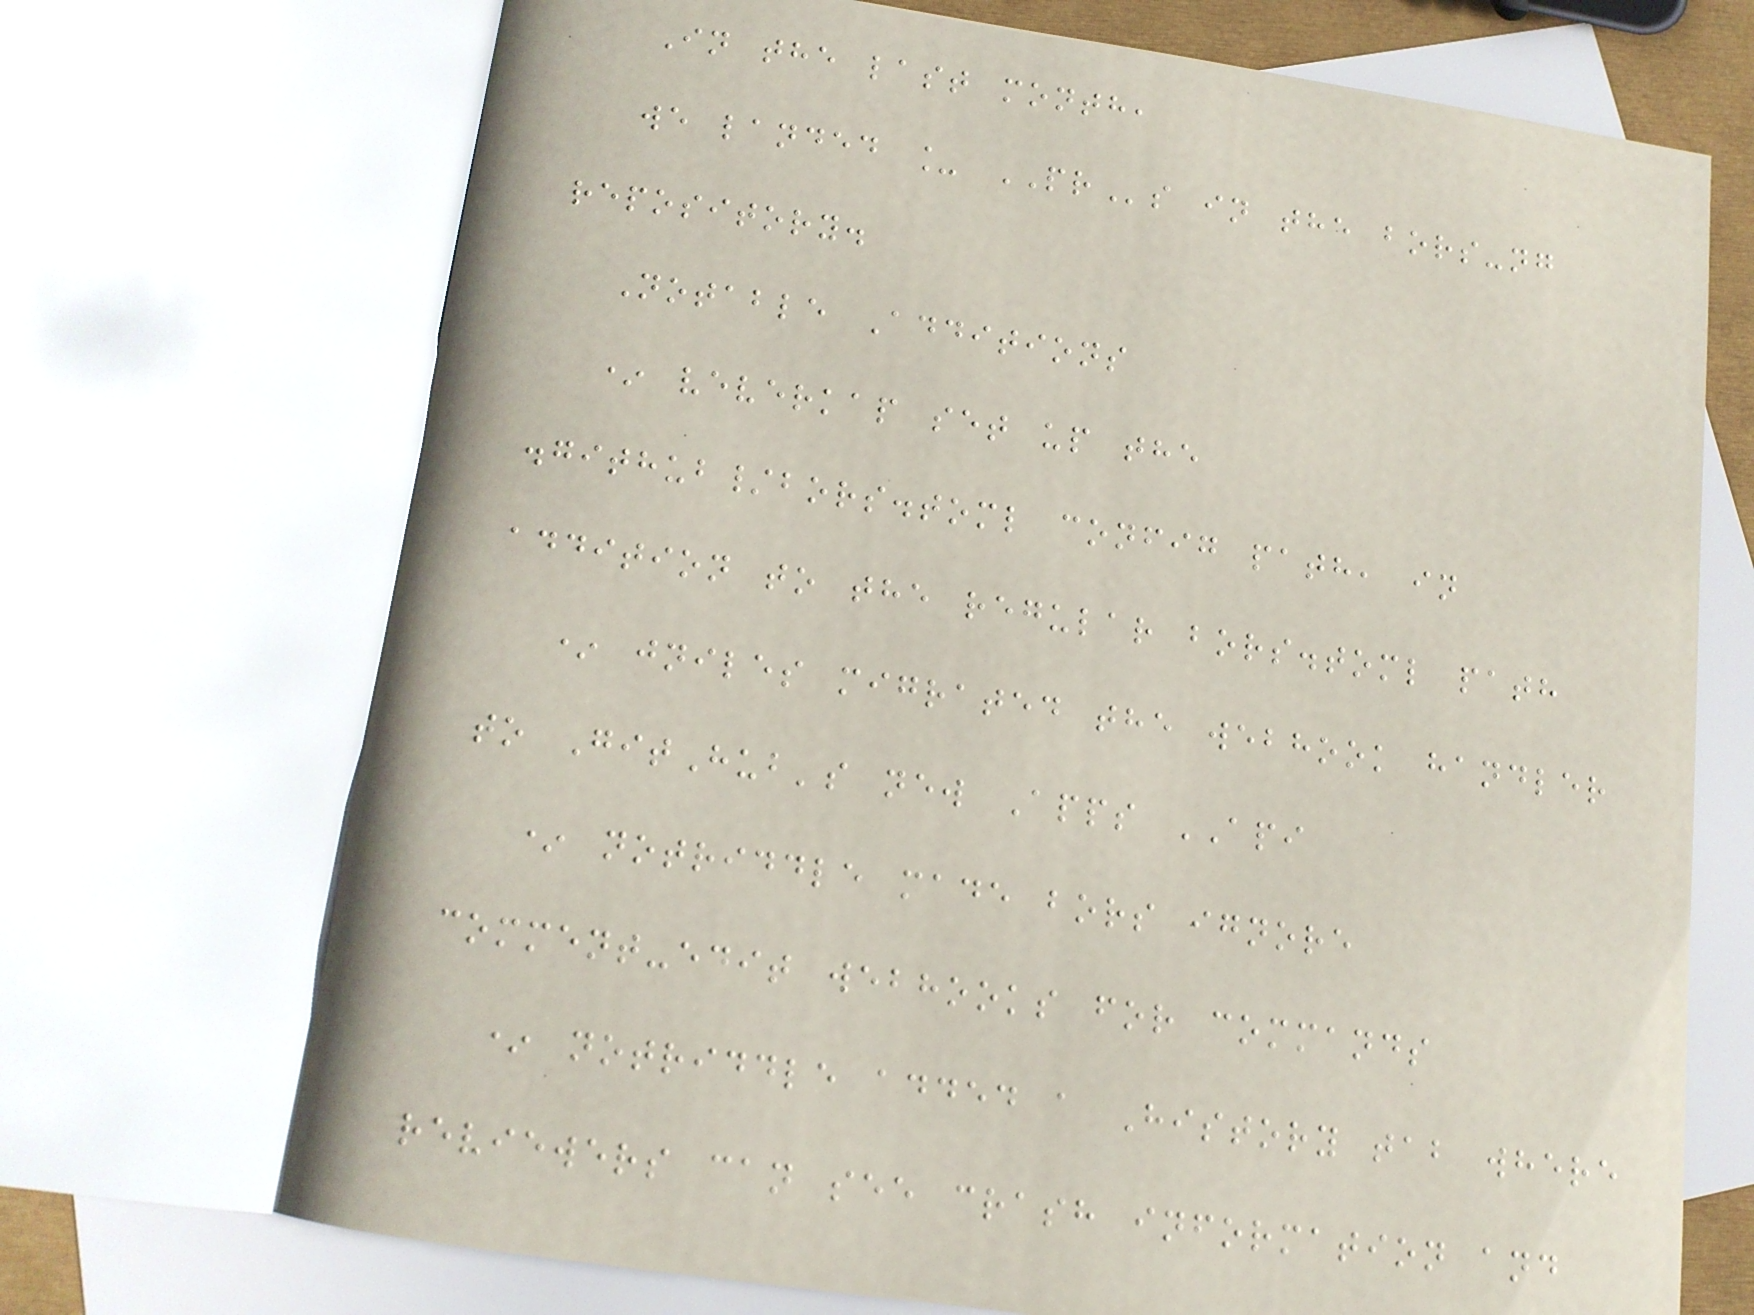In the last month,
we landed _ PRs in the bors-ng
repository.
Notable Additions
* veverkap set up the
.github/bors.toml config path, in
addition to the regular bors.toml path
* jniles migrated the webhook handler
to GitHub's new Apps API
* notriddle made bors ignore
comment-edit webhooks for commands
* notriddle added a History tab where
reviewers can see crash information and
